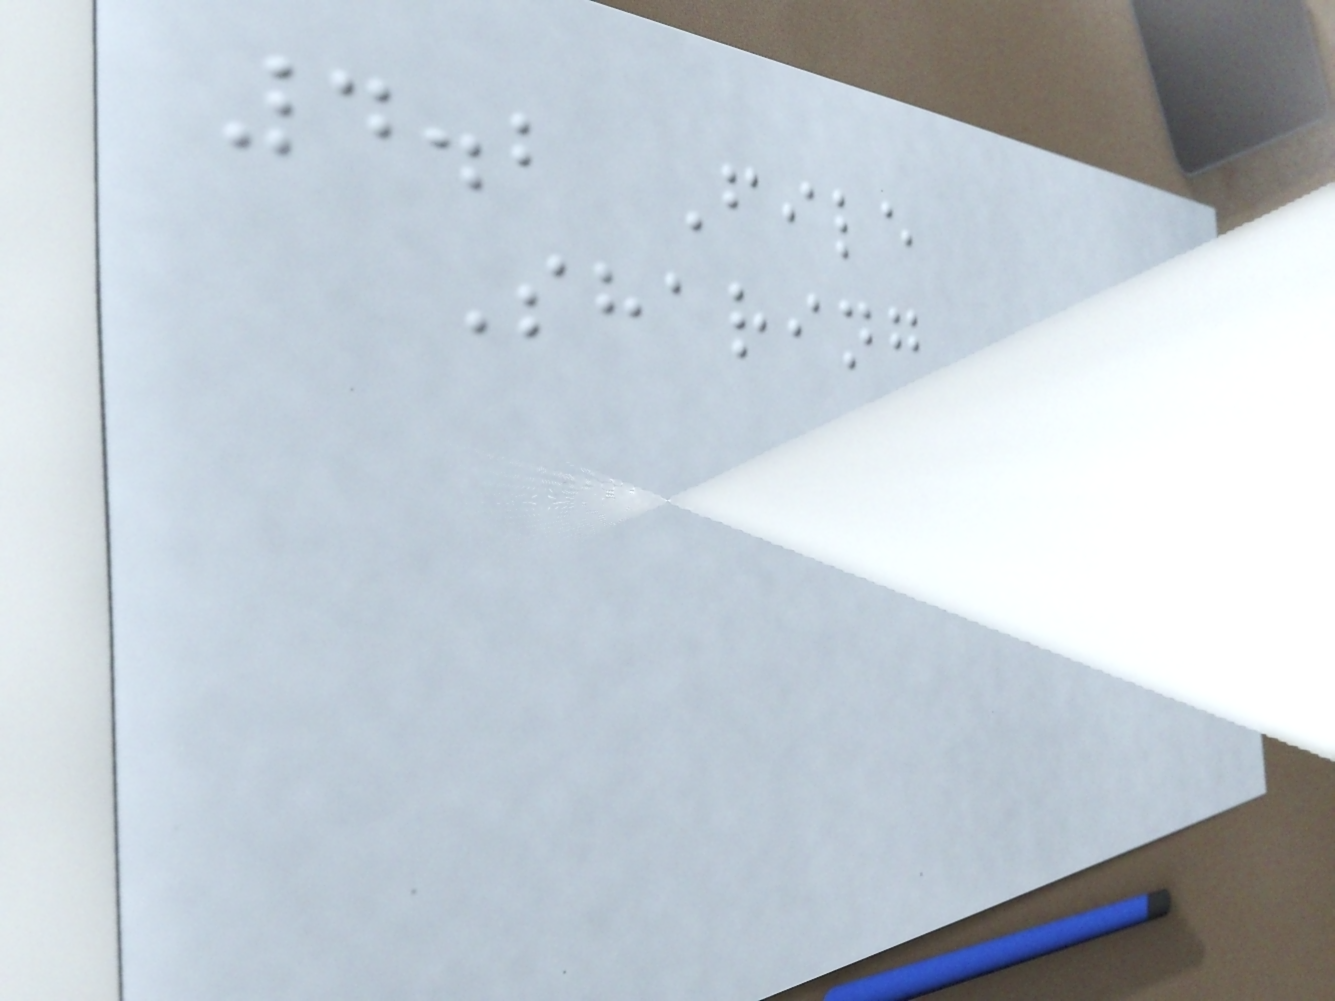4.2 File
Sharing
